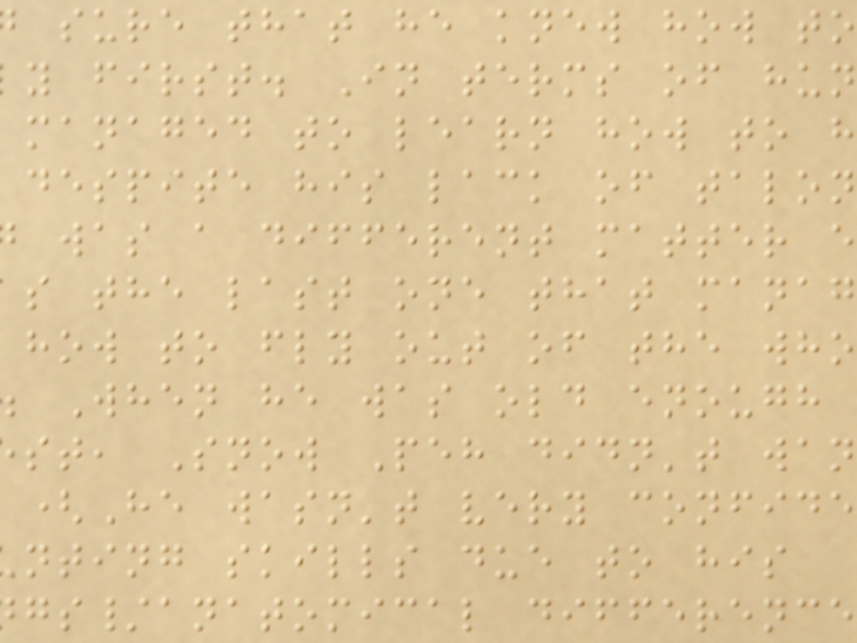sure that he knew how to
y first. In terms of hun
managed to learn how to h
despite his lack of talon
was a different matter e
s the last one that manag
how to fly out of the who
When he was old enough
st, Snow Peh didn't wan
(He wasn't very confide
nting skills due to his
gs/anatomical difference
